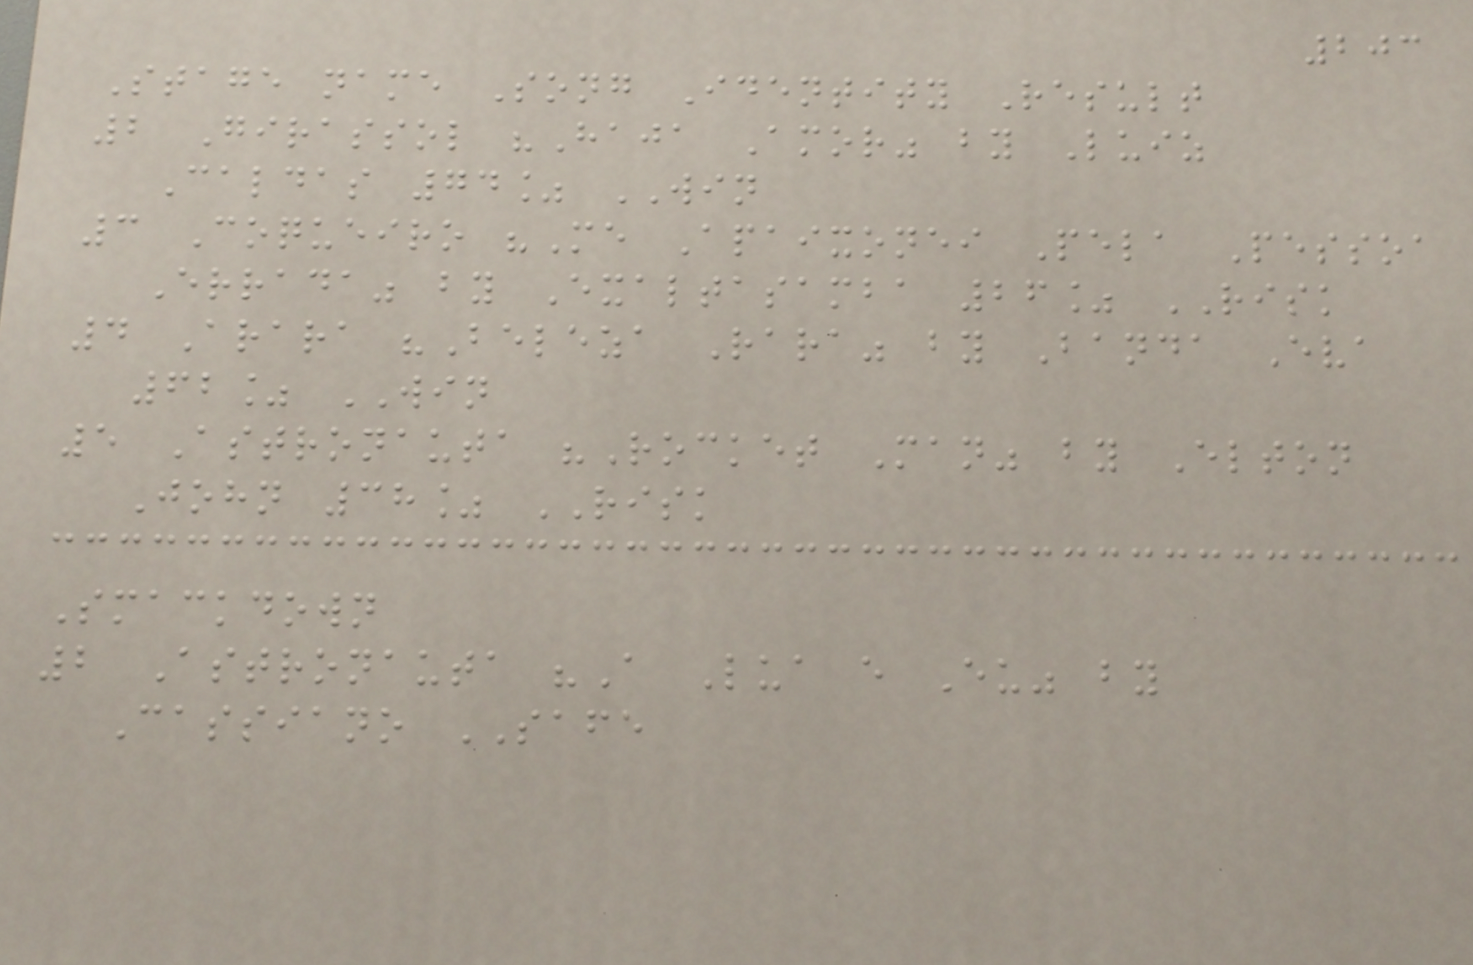203
Stage name Song Identity Result
2 Girassol "Haja Amor" by Luiz
Caldas 74% WIN
3 Coqueiro "Me Apaixonei Pela Pessoa
Errada" by Exaltasamba 26% RISK
4 Arara "Beleza Rara" by Banda Eva
62% WIN
5 Astronauta "Rocket Man" by Elton
John 38% RISK
Smackdown
2 Astronauta "A Lua e Eu" by
Cassiano SAFE
